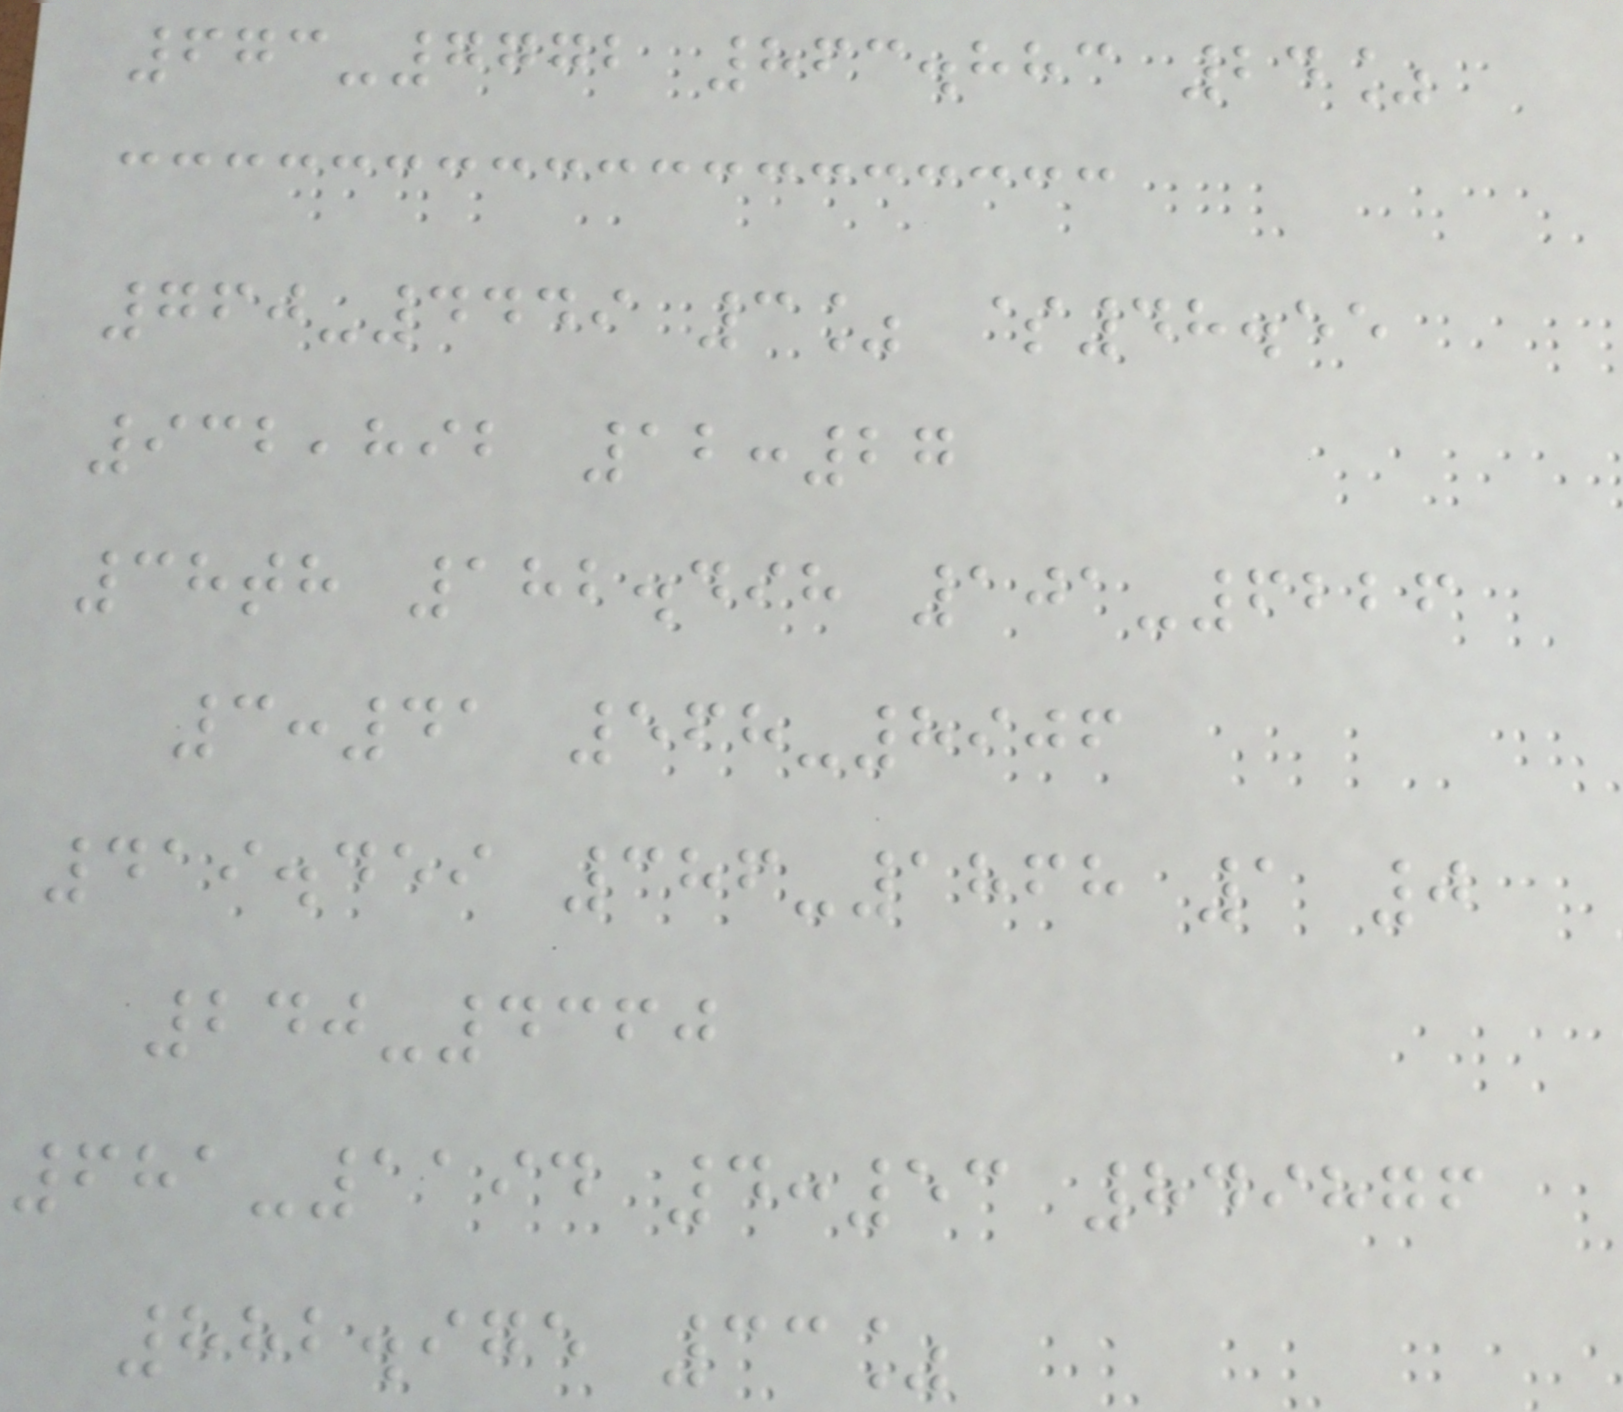673-7772 863.883 24%
760-4449 3% $48.55
932,892 12:27
38th 182.498 101-6226
3:41 568-8906
419.459 386-1868 1 0
240-4360
681-1194 4:53 849876
882.975 33%
